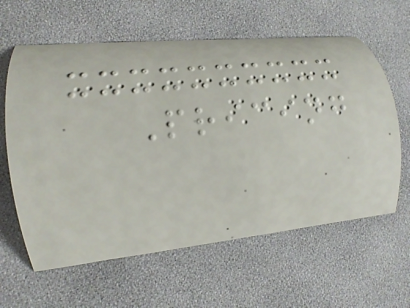Pricing
